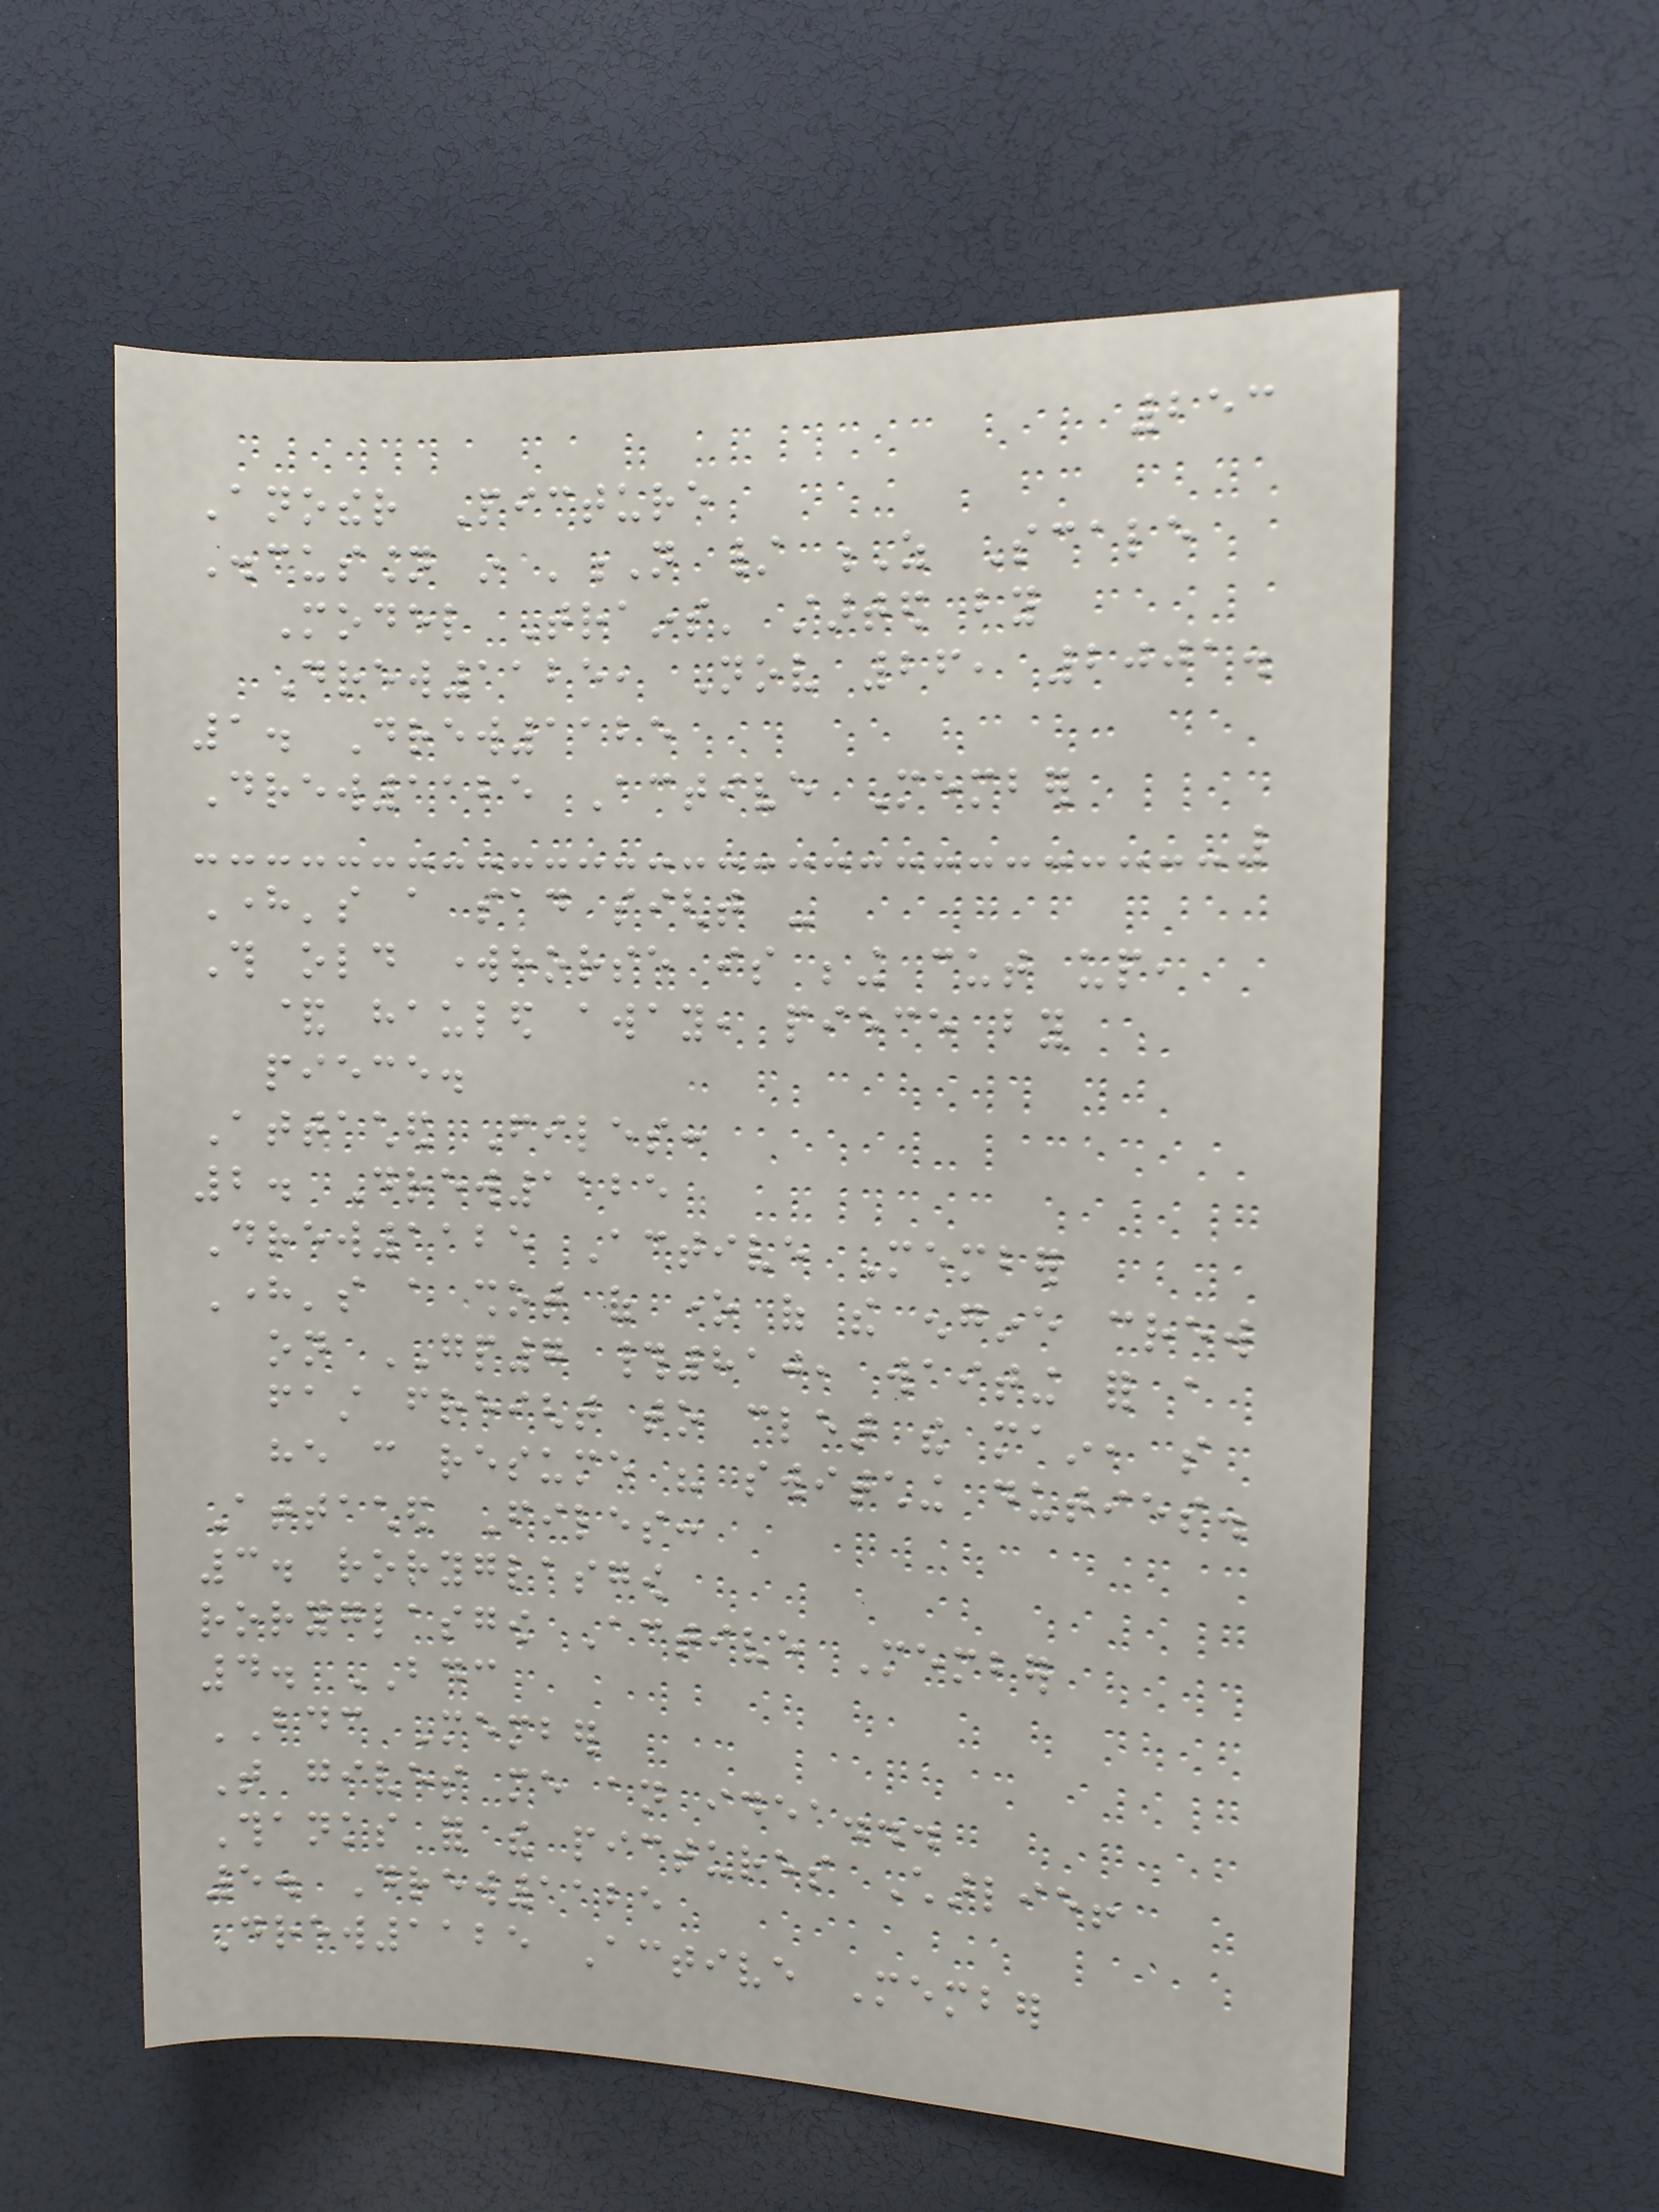253
Another Picture
Discussion in 'N / Z Scale
Model Trains' started by
Drew1125, Nov 26, 2001.
1. Drew1125
Drew1125 Active Member
Here's a sad sight -
This old workhorse is being cut up,
& hauled away, piece by
piece.
Attached Files:
2. Drew1125
Drew1125 Active Member
Here's a shot of one of the engine crew
on GP7 #810, waiting for a
fast freight to clear the main, so
he can resume his switching duties.
Attached Files:
3. roryglasgow
roryglasgow Active Member
4. BDC
BDC Member
That gives me an idea...
Thanks for the pictures Charlie!
5. Drew1125
Drew1125 Active Member
